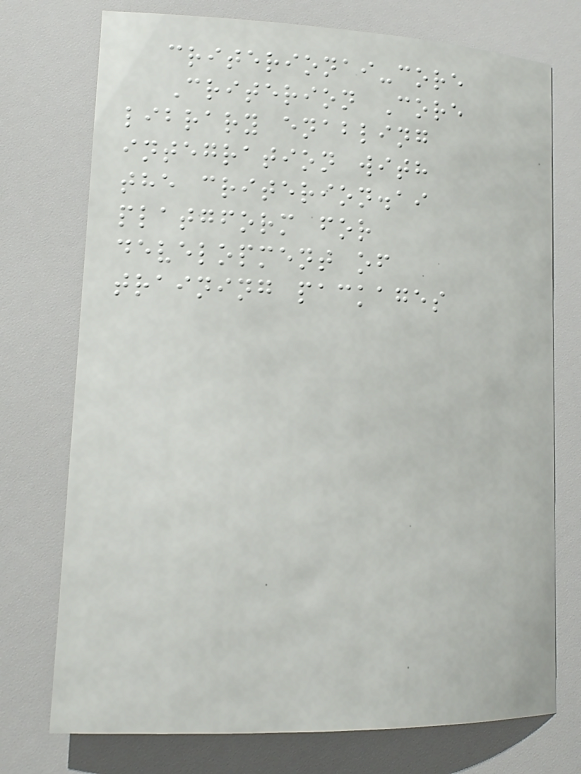criterionai-core
Criterion Core
library enabling
integration with
the criterion.ai
platgform for
development of
training packages
